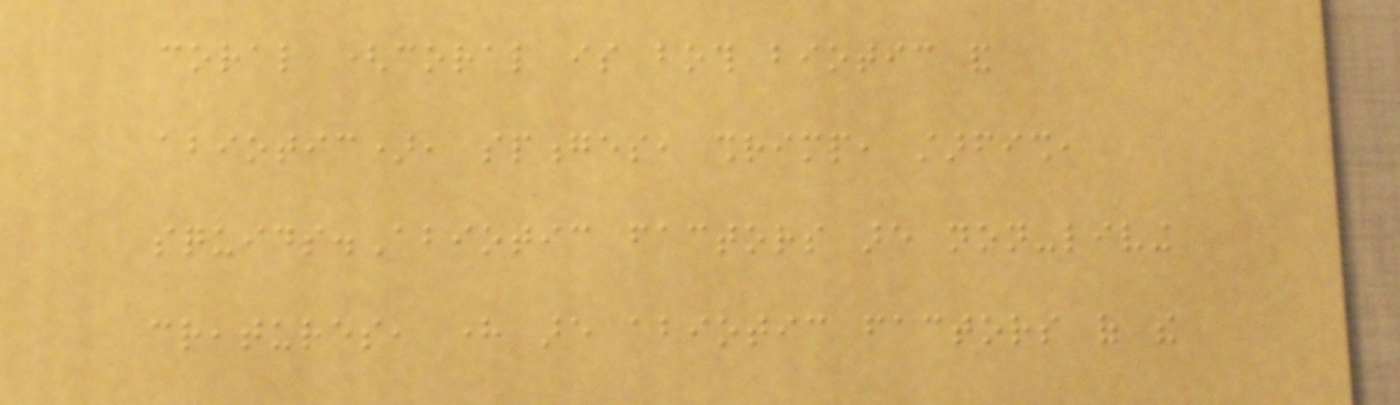coral (coral is both biotic and
abiotic), sponges, shrimp, starfish,
squids.Abiotic factors are non-living
creatures, here are abiotic factors of the
